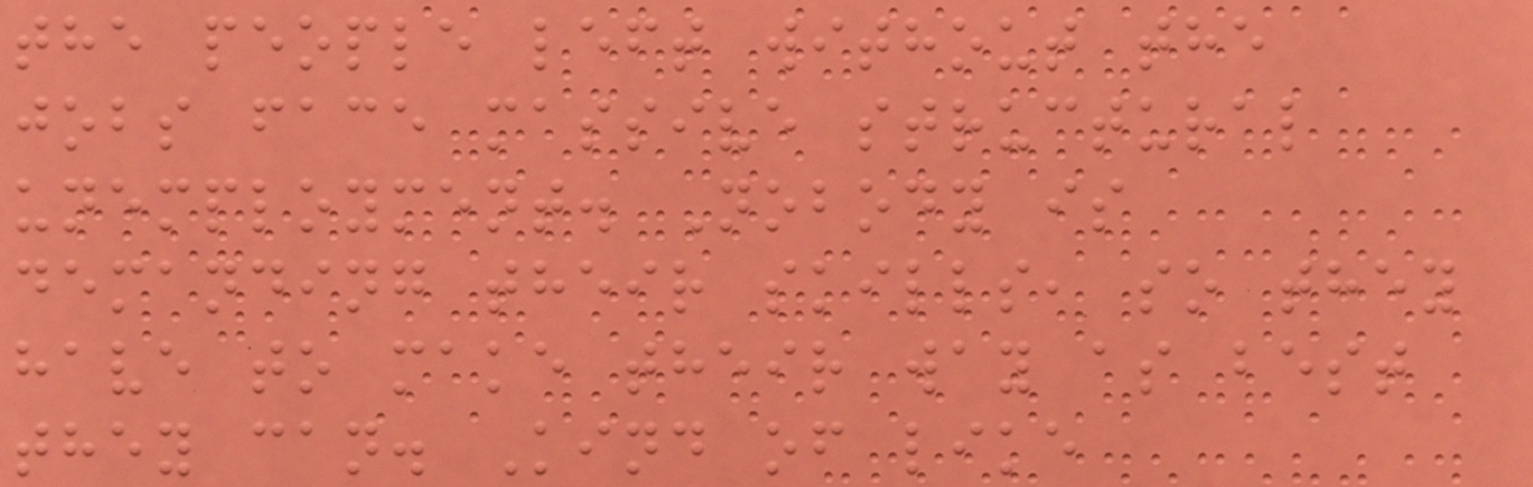the people left without the
jobs face massive structural
unemployment. Nobody is
demanding their skills, so they
have to make their way as best
they can. Kind of like
